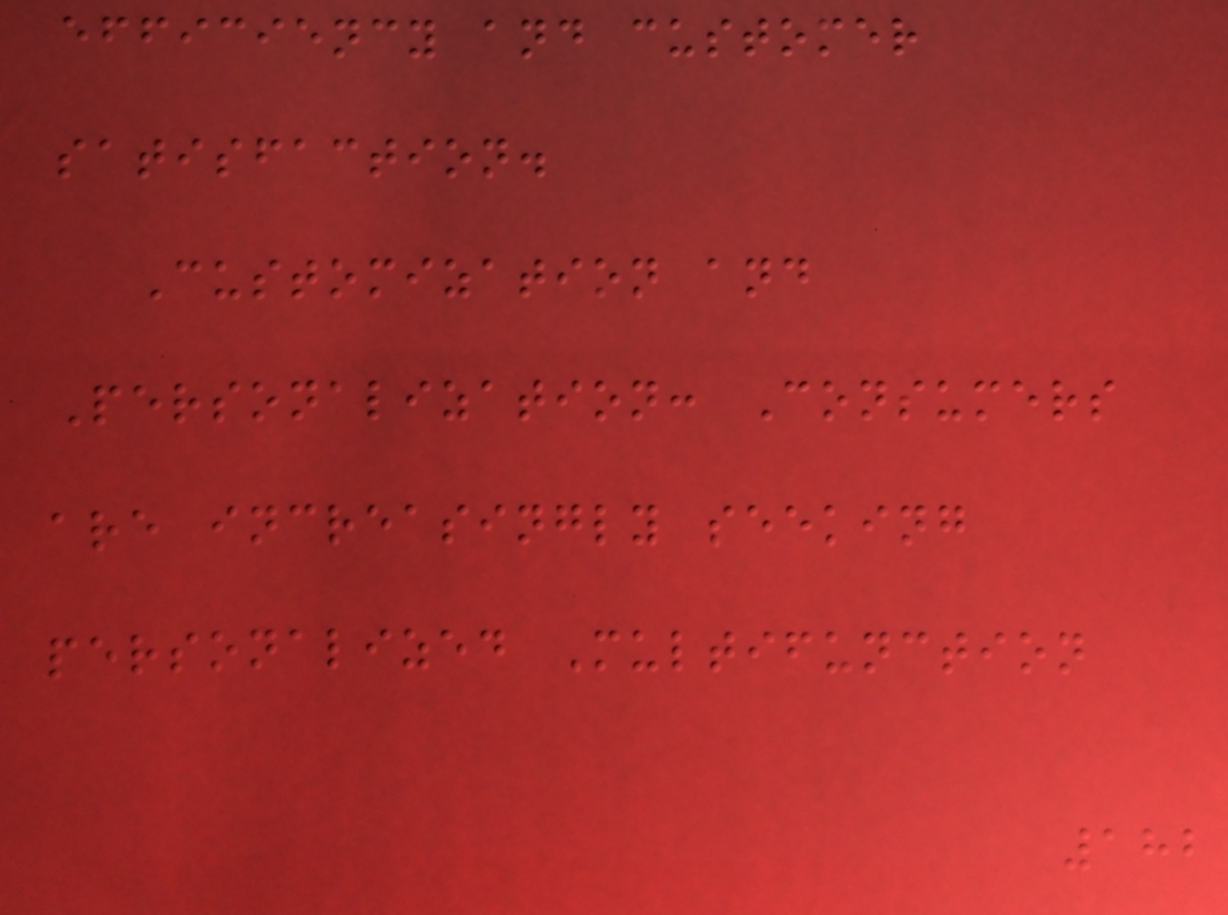efficiency and customer
satisfaction.
Customization and
Personalization: Consumers
are increasingly seeking
personalized Multifunction
182
